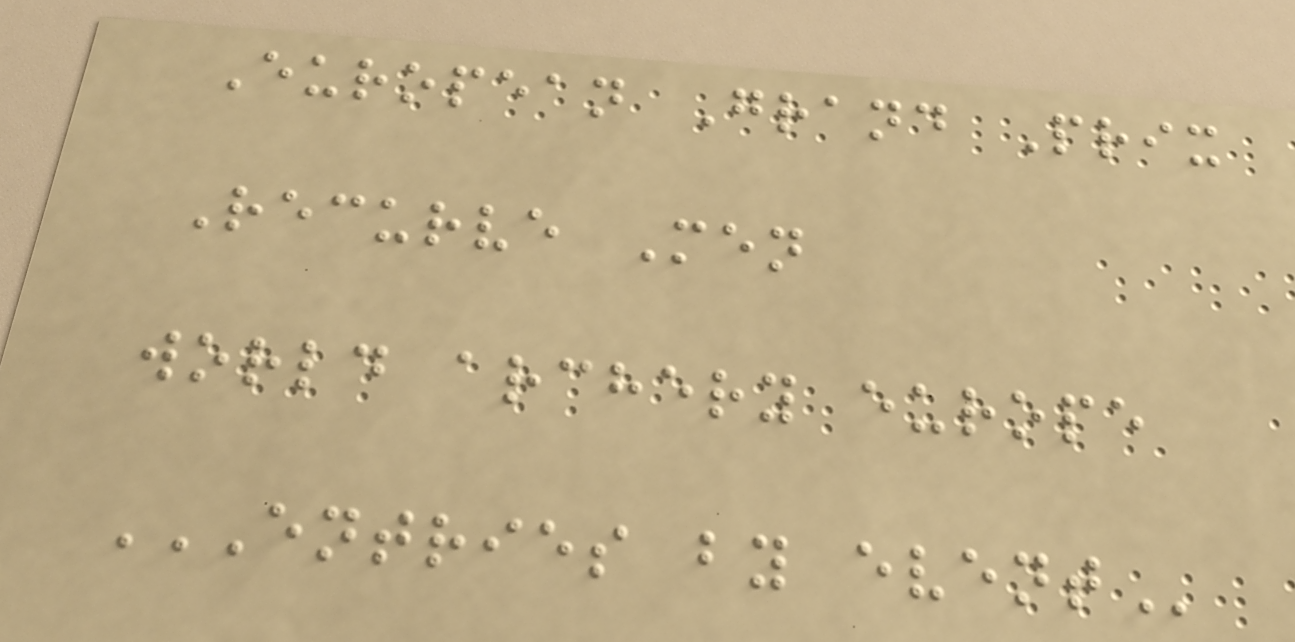European Grand Prix
Recurve Men
world archery europe
ENTRIES BY EVENT
